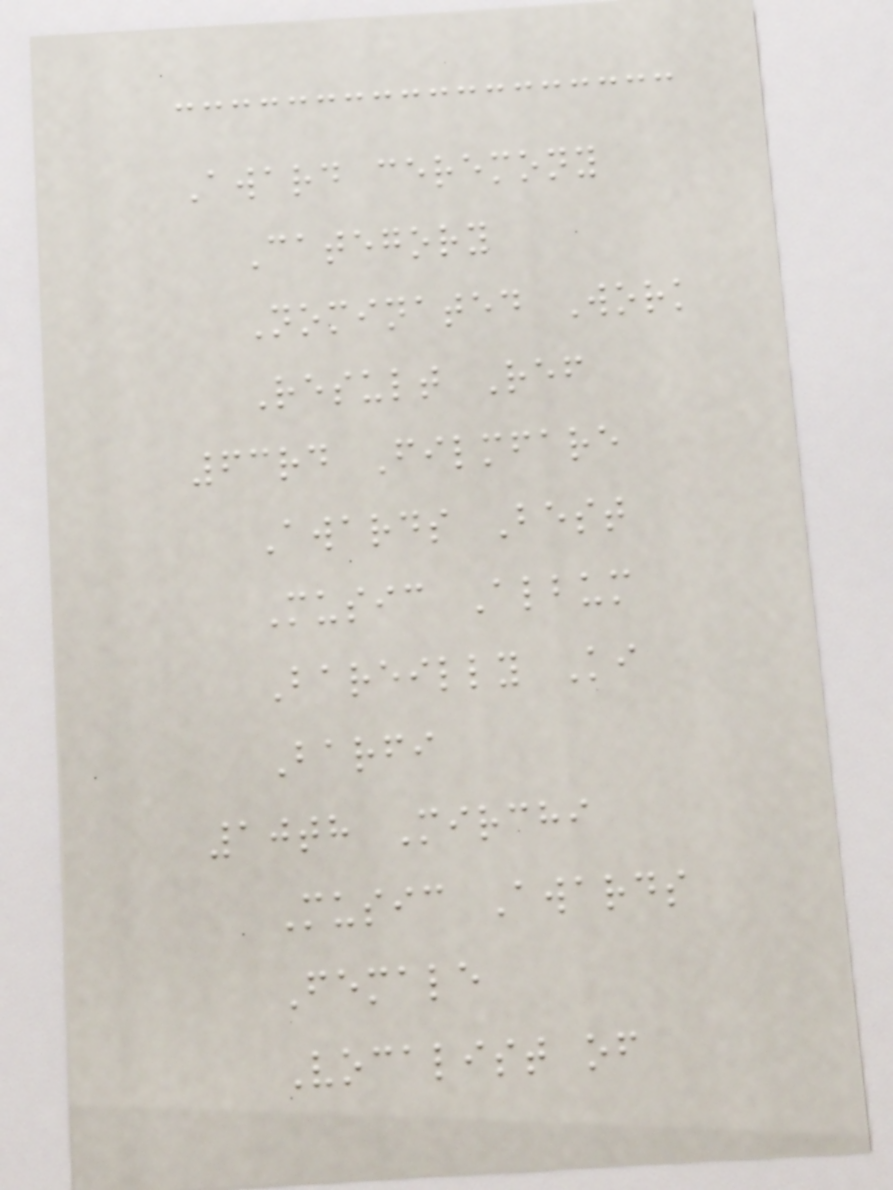Award ceremony
Category
Nominated Work
Result Ref
63rd Filmfare
Awards Best
Music Album
Bareilly Ki
Barfi
10th Mirchi
Music Awards
Female
Vocalist of
